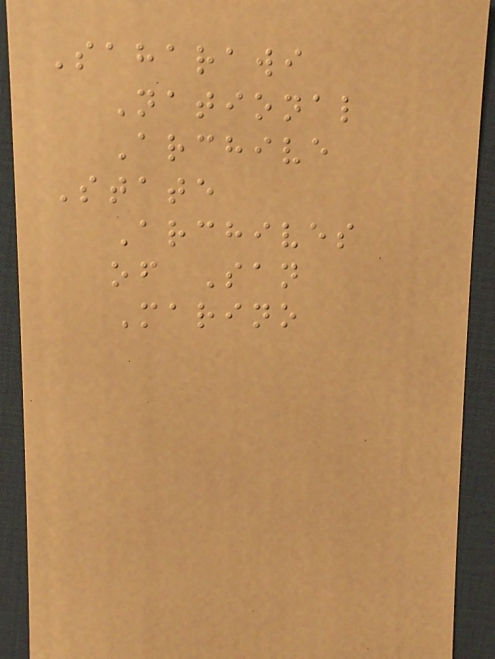Saharawi
National
Archive
State
Archives
of San
Marino
